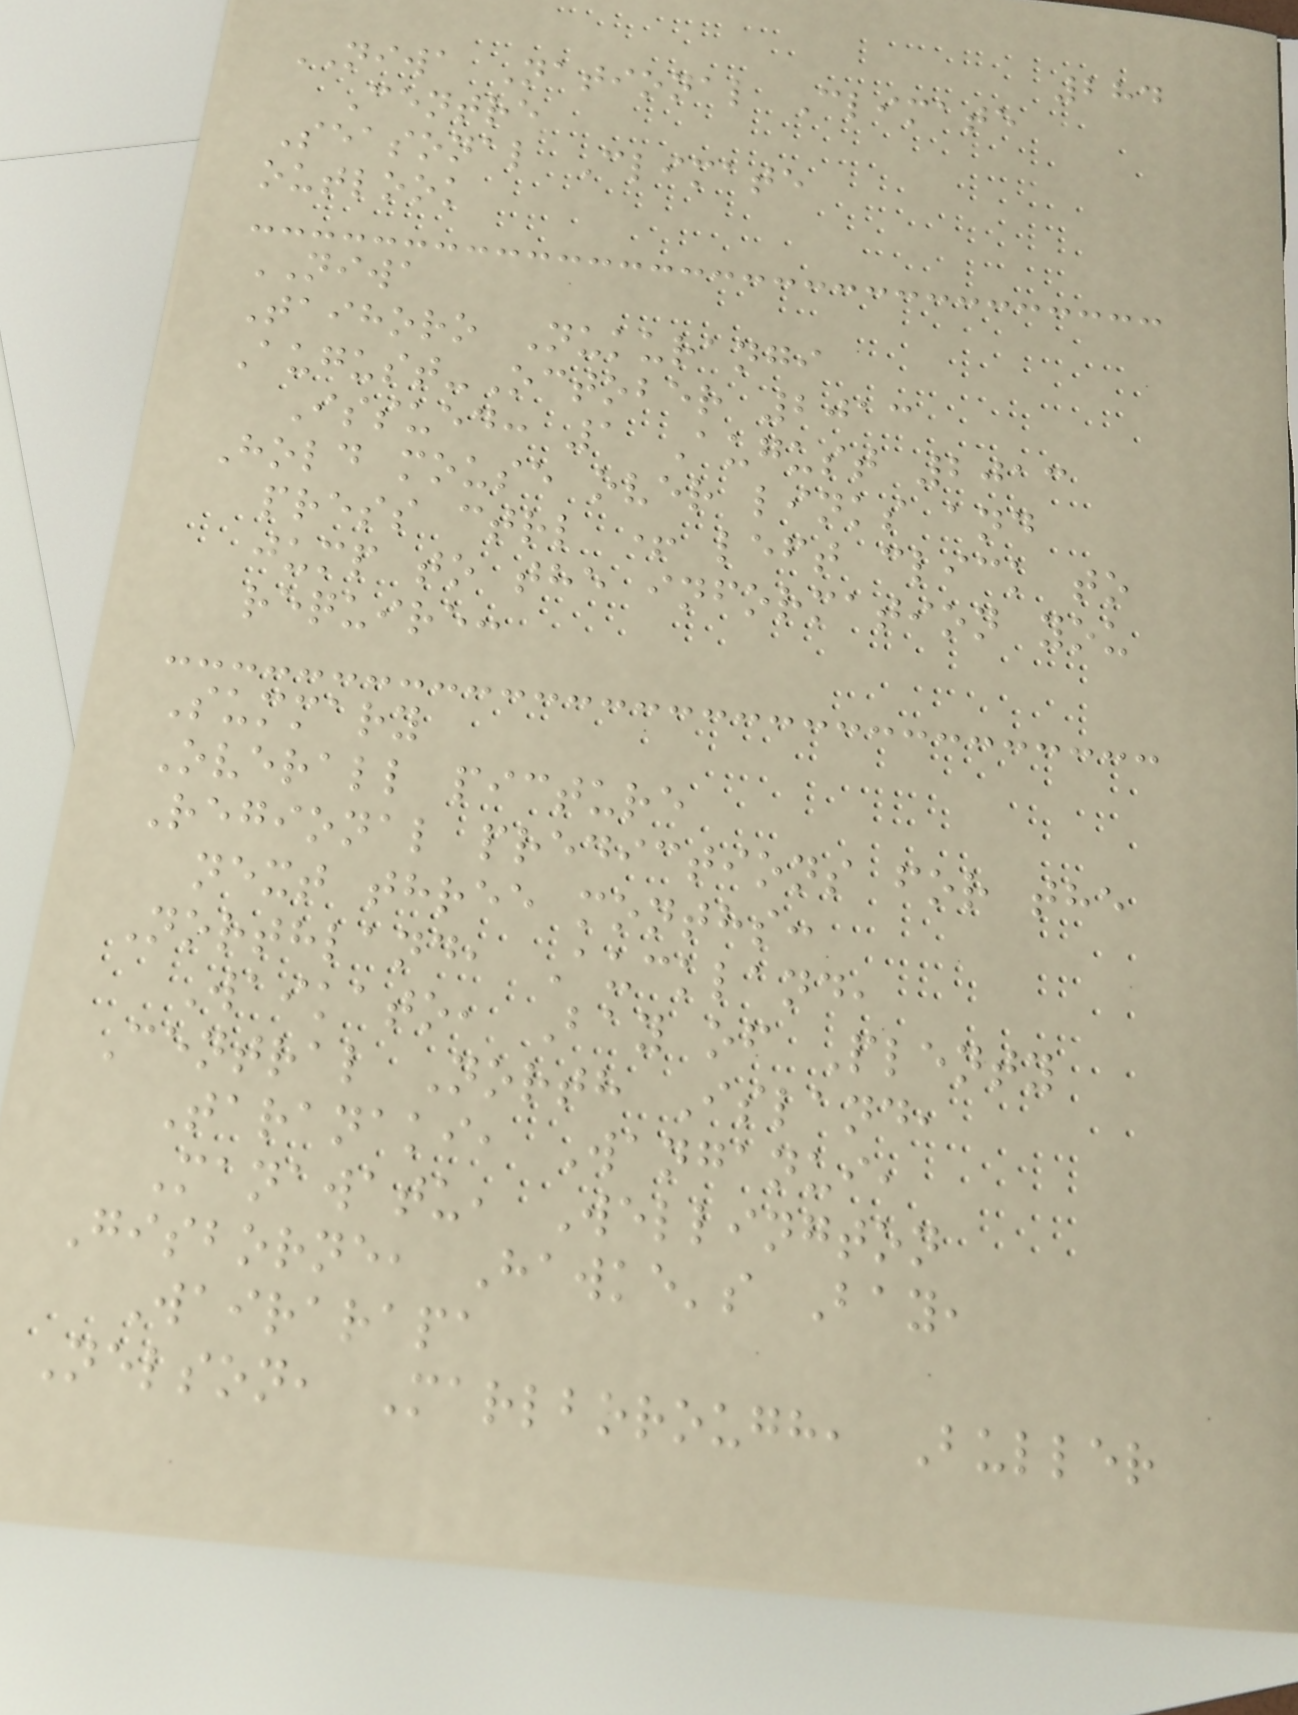284
NIWA National Climate
Centre
Seasonal Climate
outlook
NIWA
Taihoro Nukurangi
August-October 2013
Issued: 1 August 2013
Hold mouse over links and
press ctrl + left click to
jump to the information you
require:
Summary
Overall picture
Regional predictions for the
next three months:
Northland, Auckland,
Waikato, Bay of Plenty
Central North Island,
Taranaki, Wanganui,
Manawatu, Wellington
Gisborne, Hawke's Bay,
Wairarapa
Nelson, Marlborough, Buller
